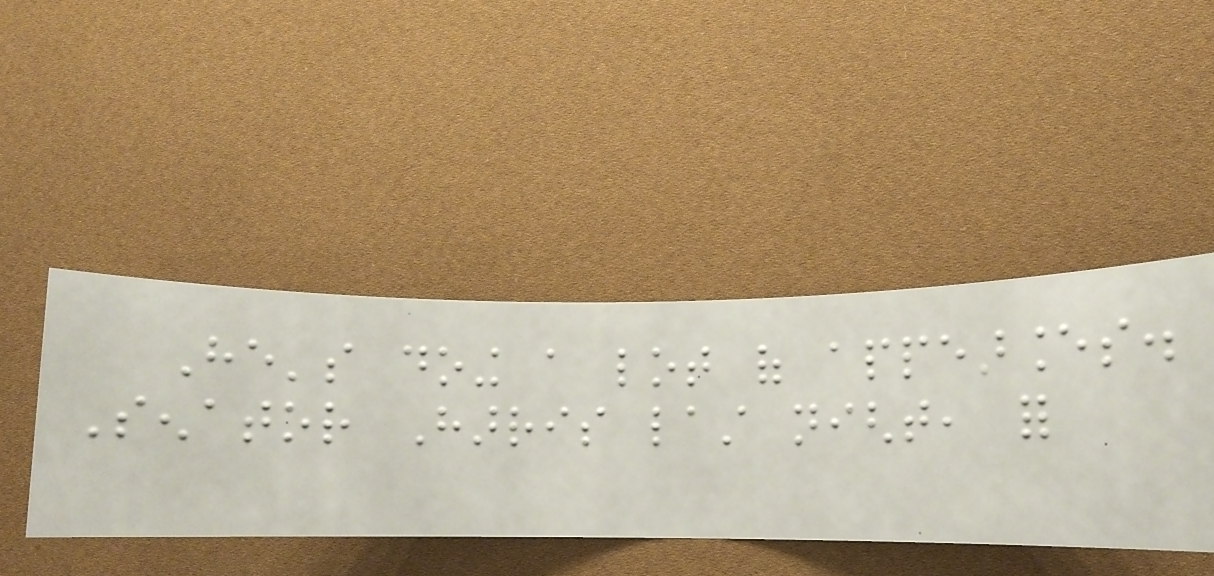He's doing a lot of appearances.
Senator Harris last night, for
